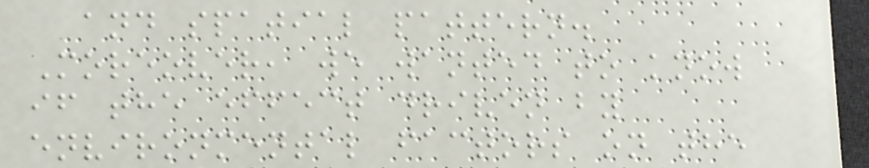and spatial pattern.
Moreover, we wanted to know
if the effect driven by
environmental factors on the
